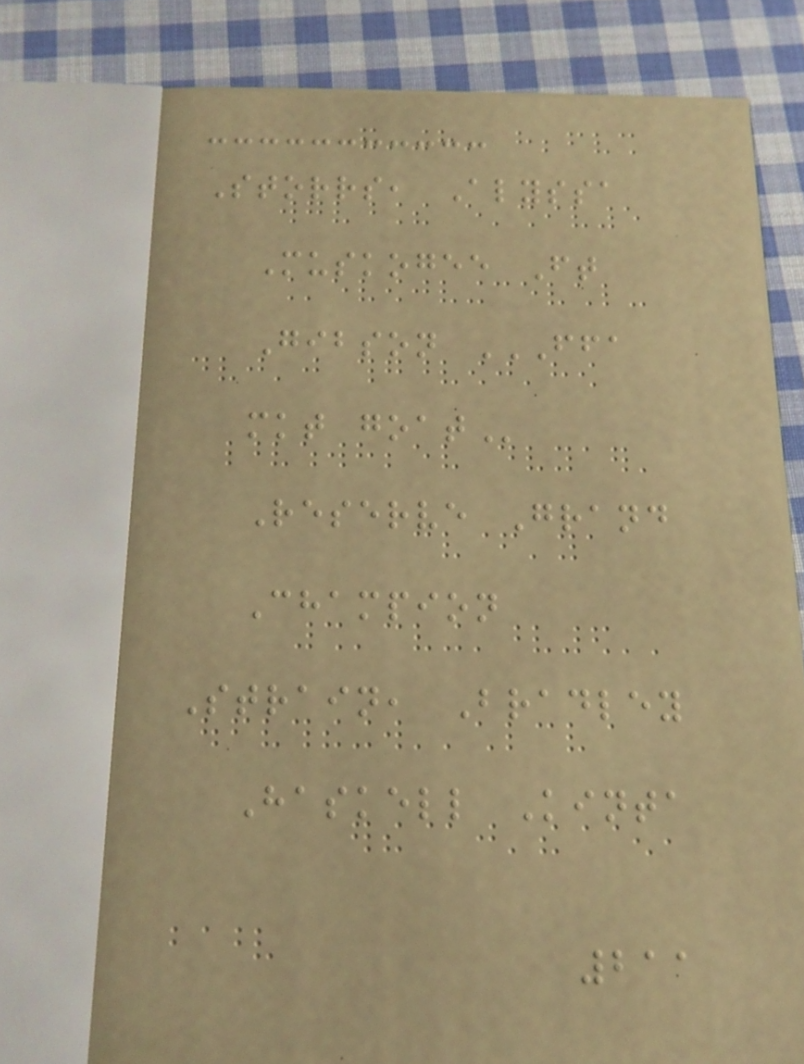Storrs, Alyssa
Muskogee Ft
Gibson FFA
MKT GOAT
Reserve Grand
Champion
Strain, Bradley
Haskell Kinta
211
